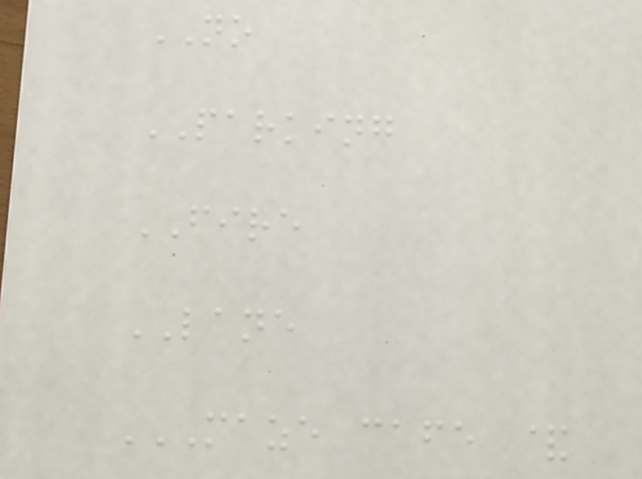NO
PARKING
FIRE
LANE
MAZE CAFE &
